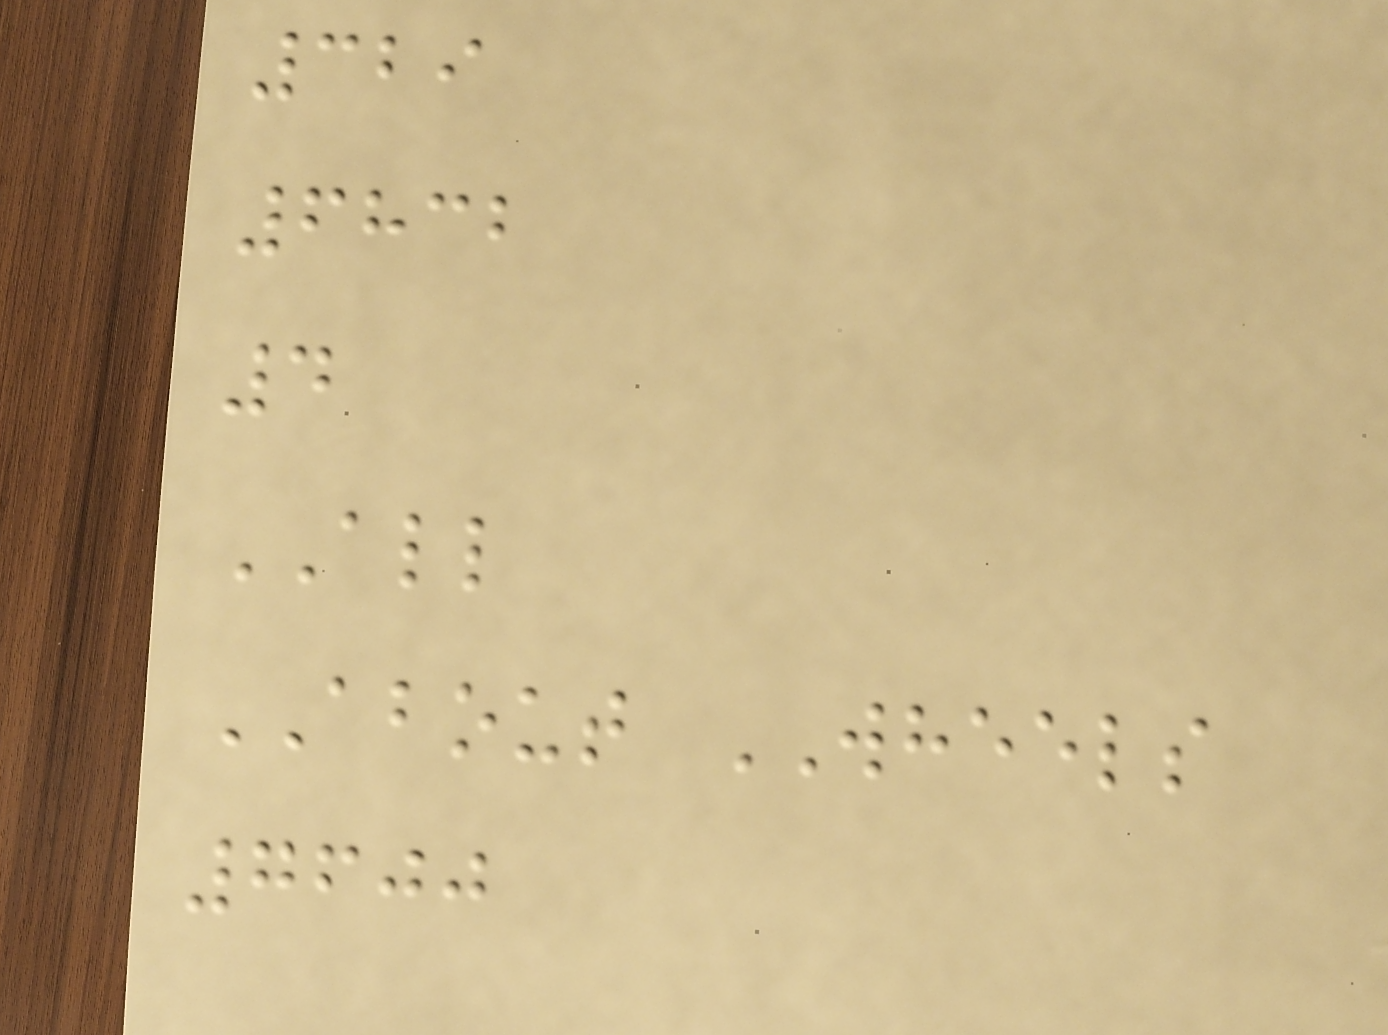329
6832
4
ALL
ABOUT WHEELS
7600
